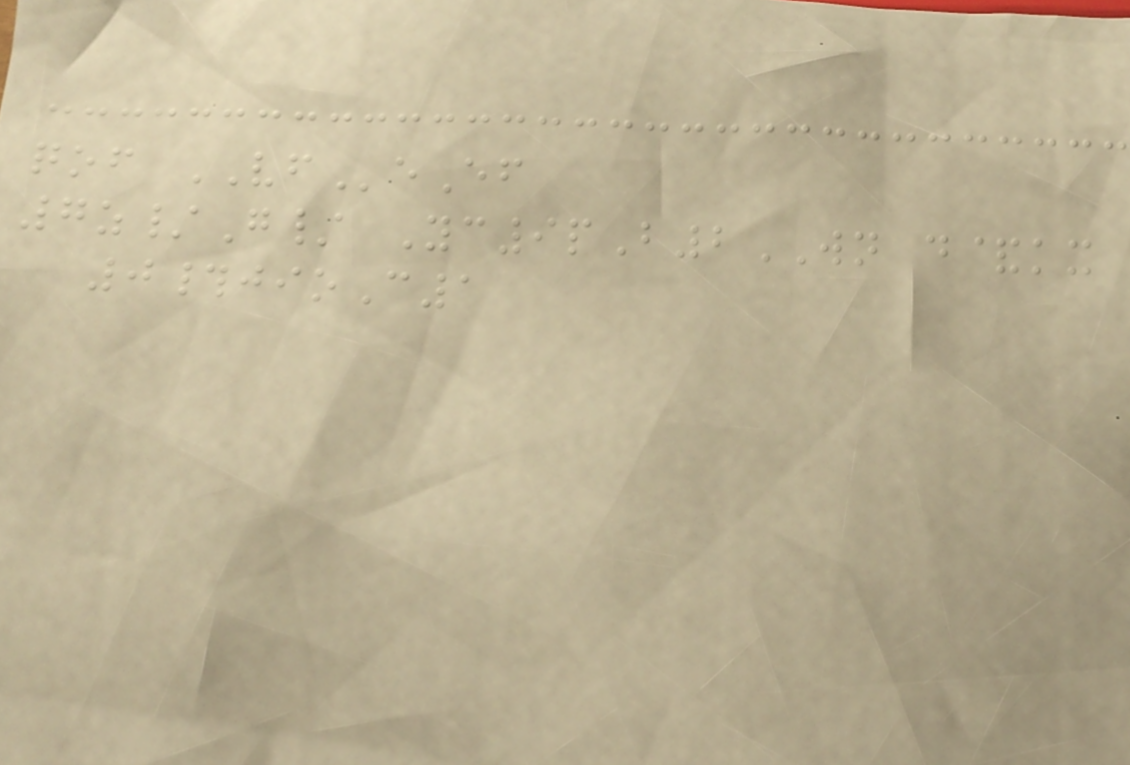qof VFeEf
7z/G/ Yc9pB2WN d&kx
0#jioC1
